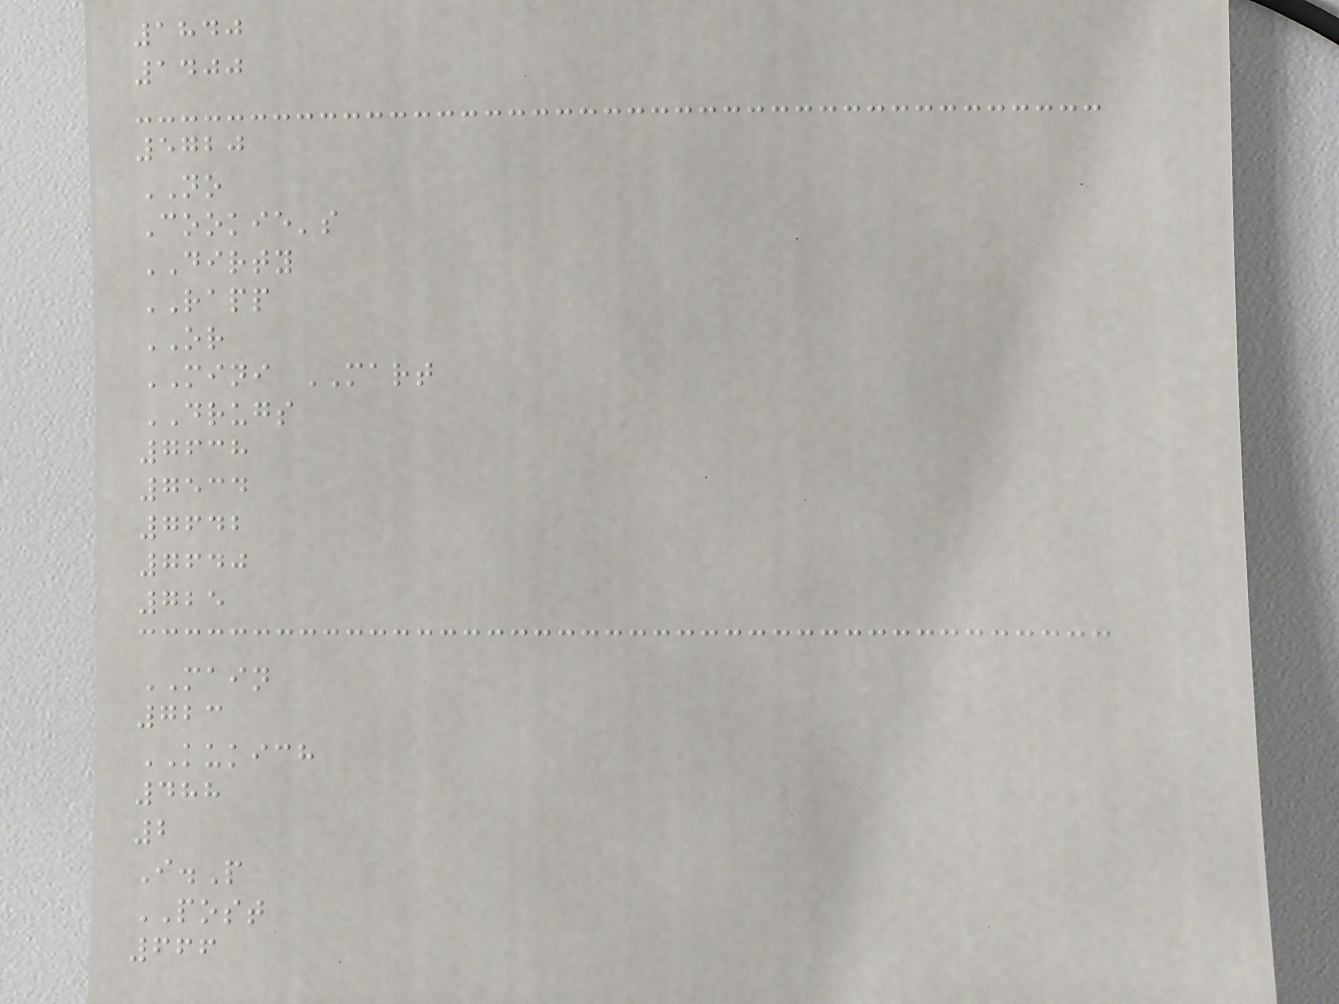1840
1400
5720
NO
Cookie's
DIRTY
RAPP
OR
MINI MART
DRUGS
7638
7534
7642
7640
725
MAIN
723
KUKICH
488
2
I.P
POST
666
